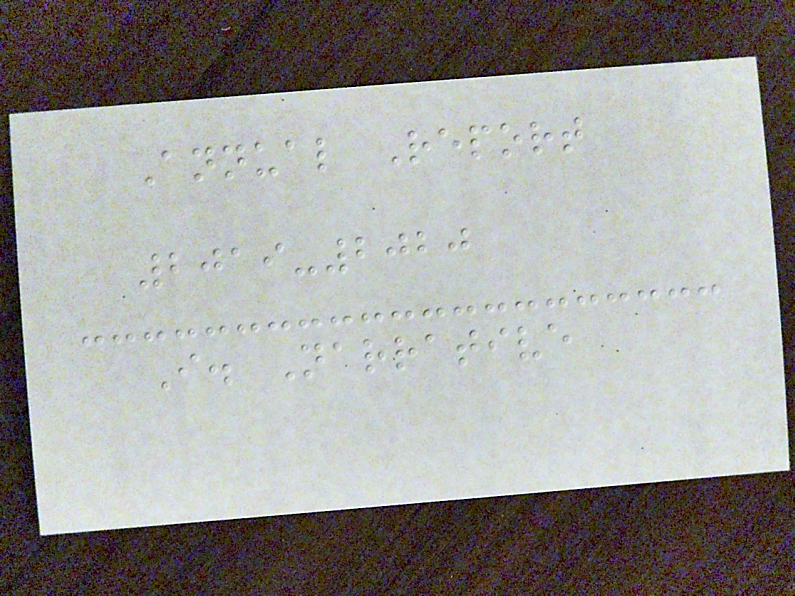Annual Report
2019-2020
I. Narrative
